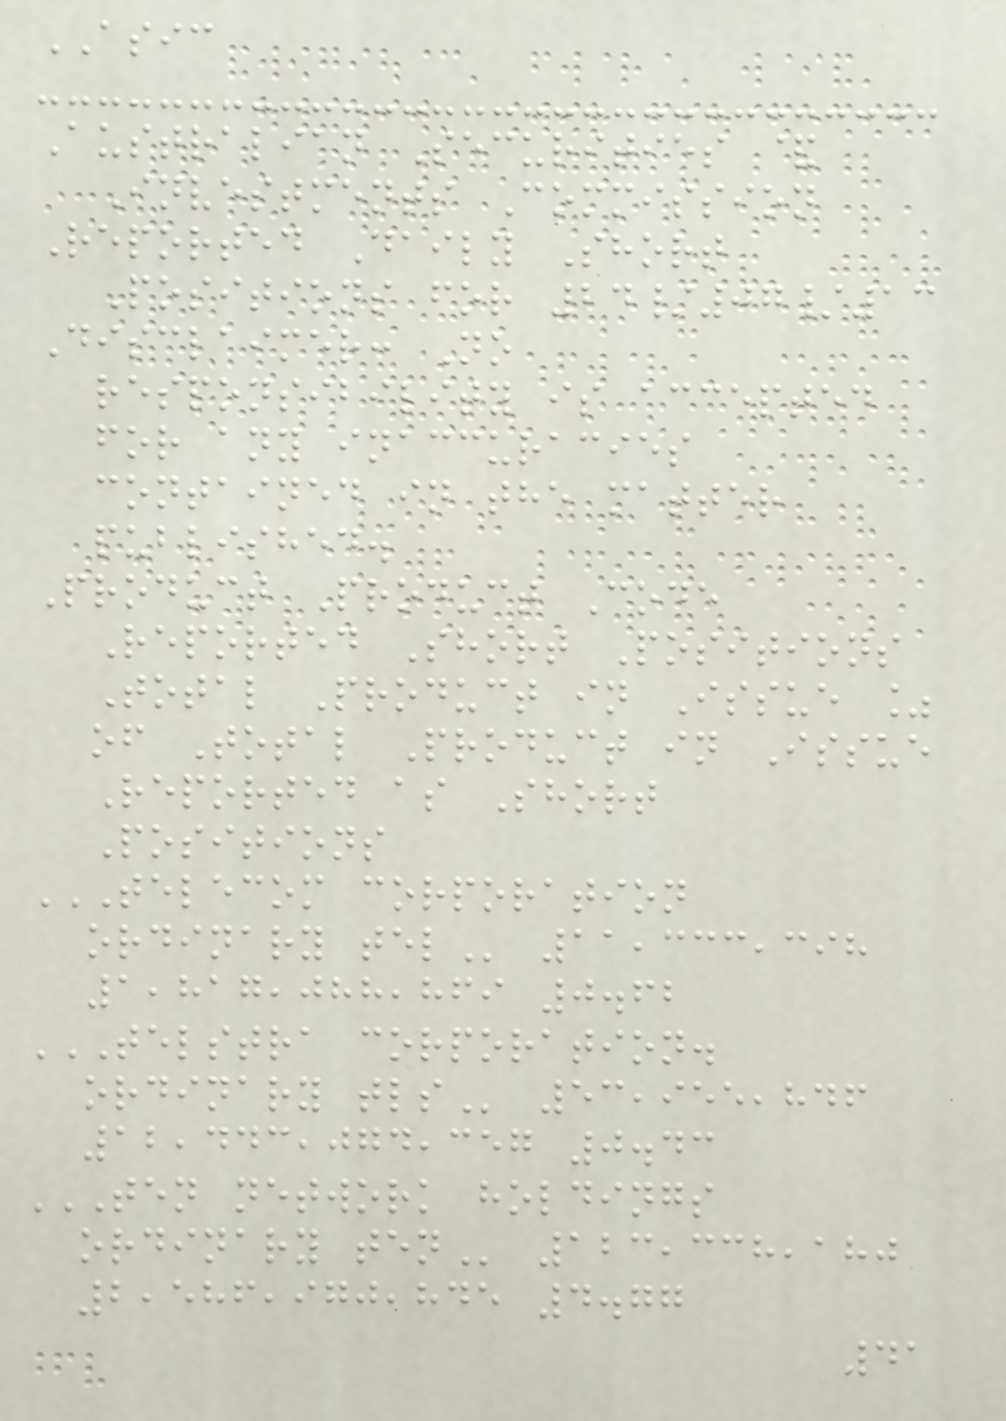ASIC
Australian Securities &
Investments Commission
Reported Daily Short
Positions for 24/07/13
Disclaimer: No
responsibility is accepted
for any inaccuracies
contained in the matter
published.
Product Product Code
Reported Short Positions
Total Product in Issue %
of Total Product in Issue
Reported as Short
Positions
TELECOM CORPORATION
ORDINARY TEL 11,333,398
1,817,088,869 0.62
TELSTRA CORPORATION.
ORDINARY TLS 53,955,846
12,443,074,357 0.43
TEN NETWORK HOLDINGS
ORDINARY TEN 123,338,180
2,586,970,845 4.77
41
